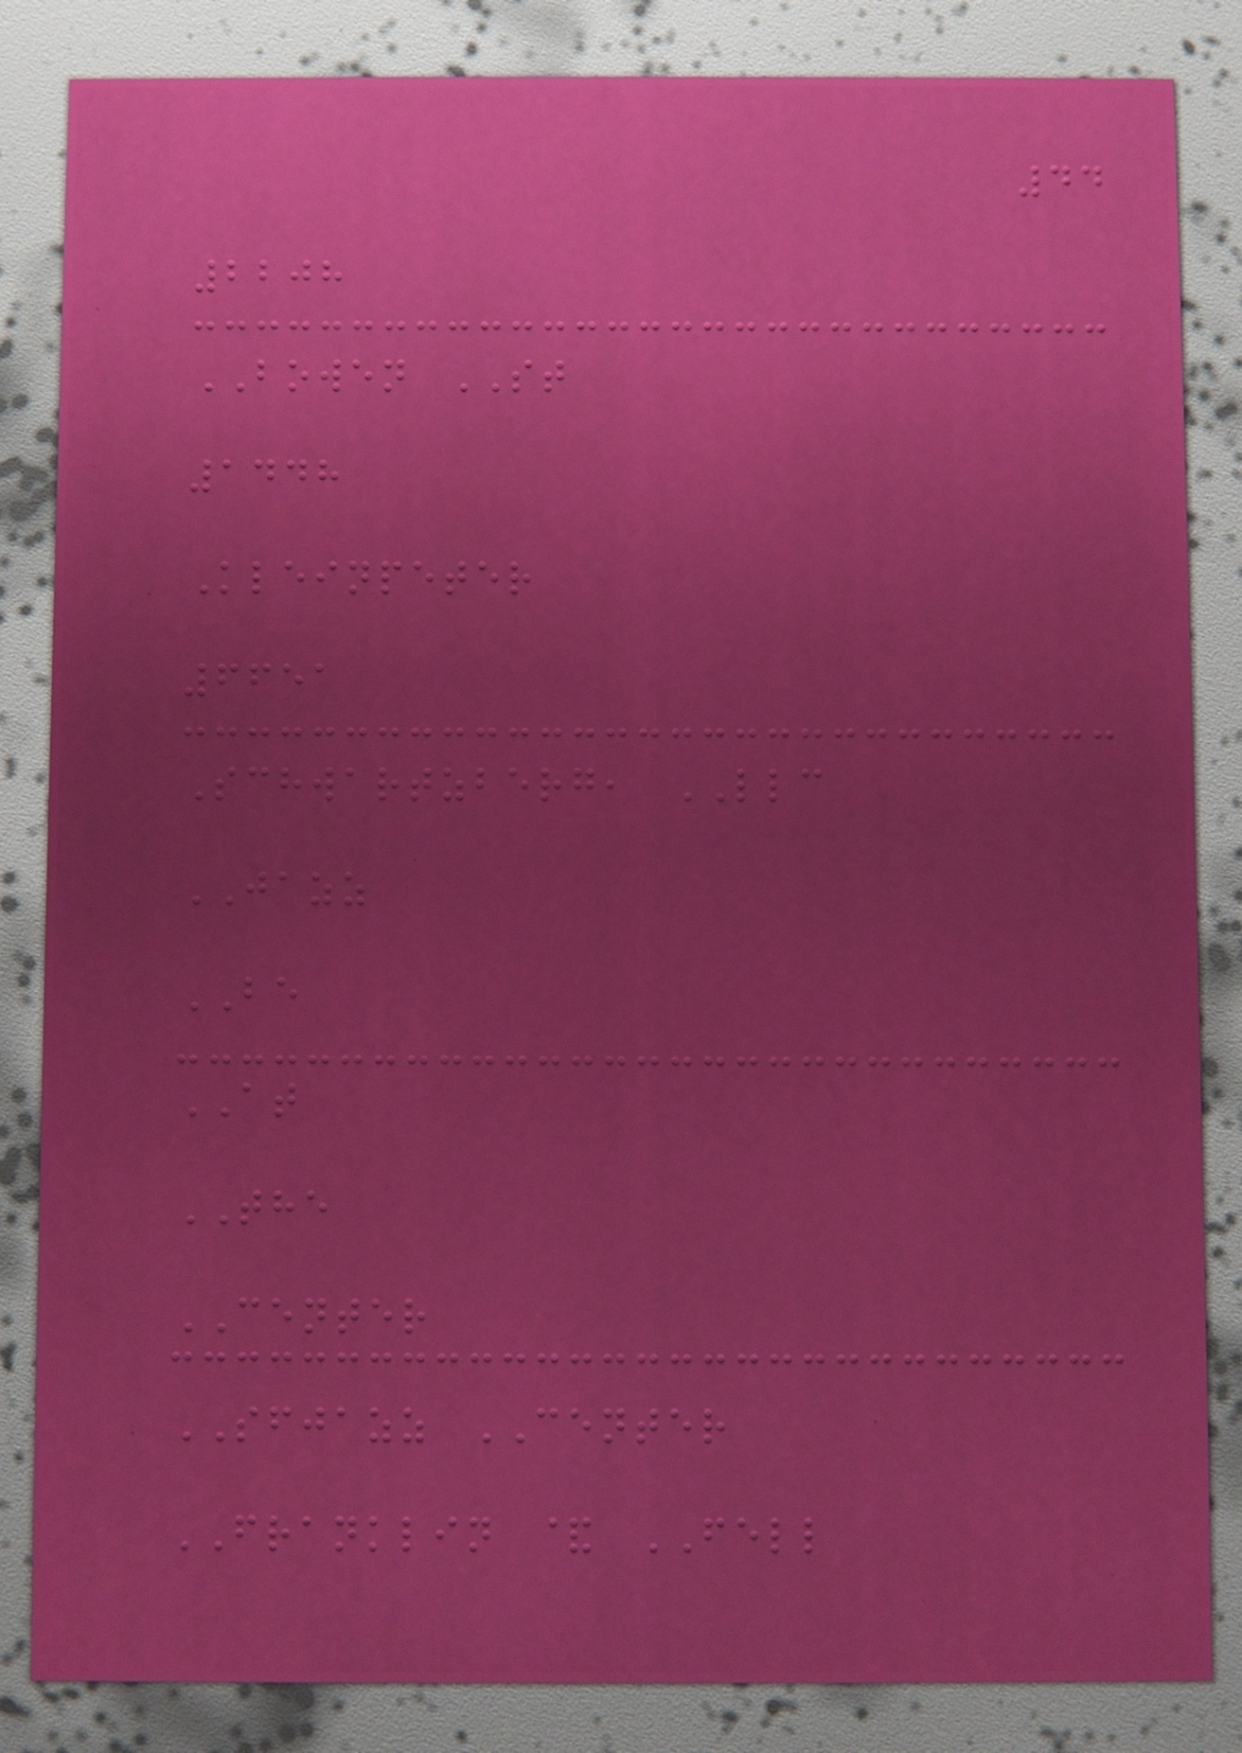44
2208
BOWEN ST
1448
Kleinpeter
6651
Schwartzberg, LLC
JAZZ
BE
AT
THE
CENTER
SFJAZZ CENTER
FRANKLIN & FELL
